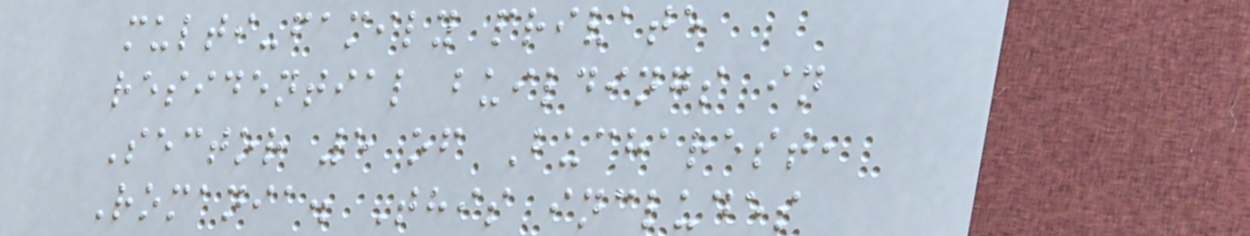multi-family private
residential buildings in
Sector 5 of Bucharest,
Romania. This includes
